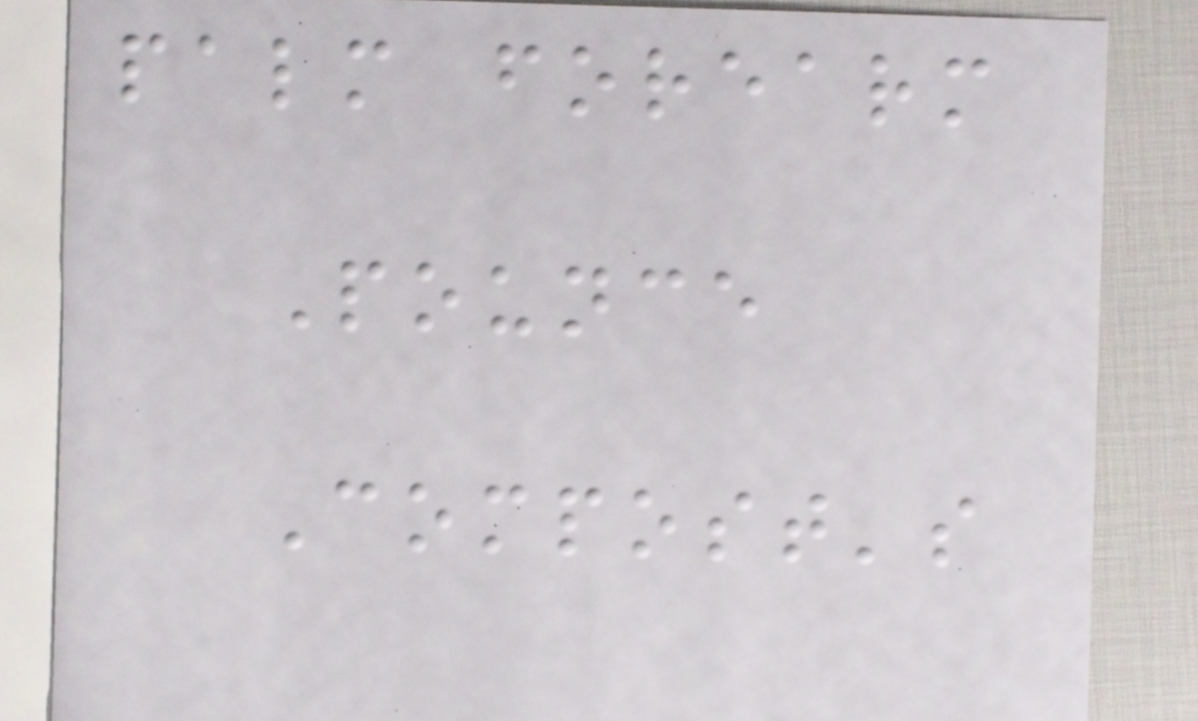palm forearm
Pounce
Compost's
